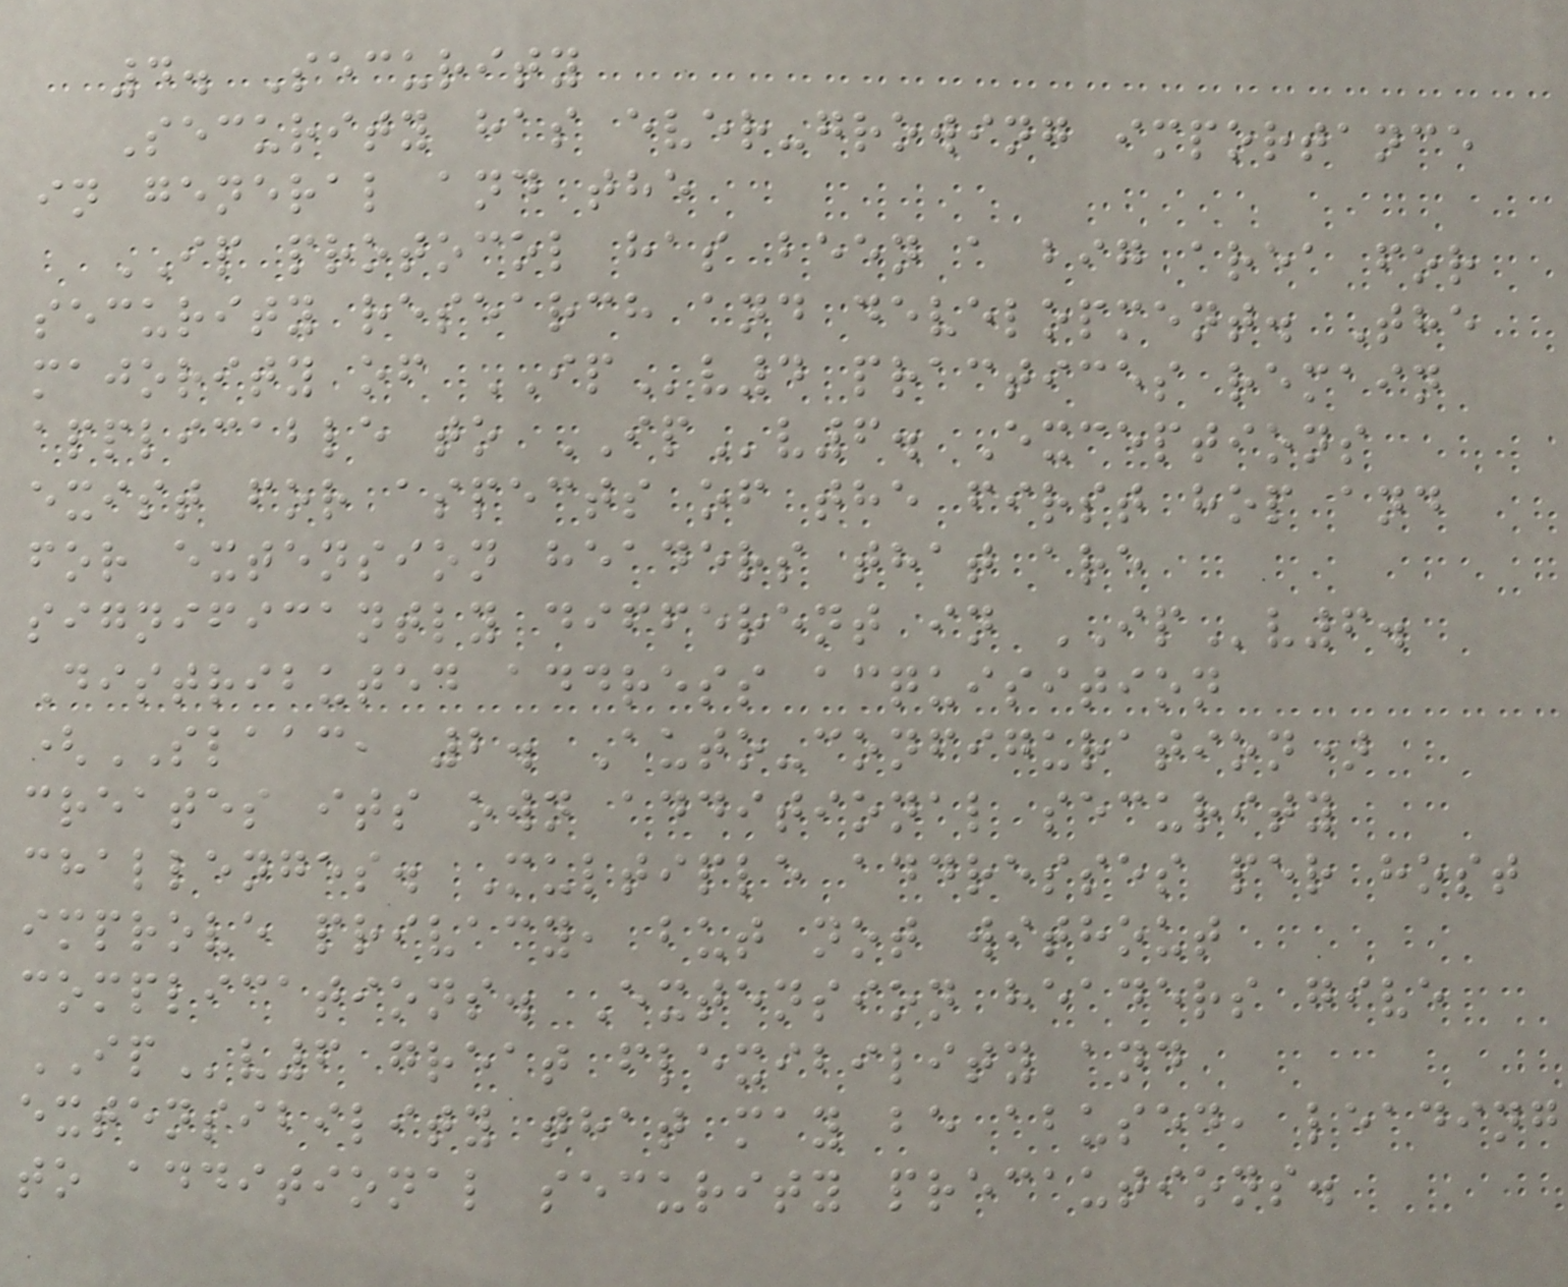4. Security
Security has ever-growing importance
in general and the
IP protocol has been a big area for
security research and development. The
majority of IPv4 practices remain
applicable to IPv6. Exceptions
exist for aspects of the first hop and
for extension headers that are
significantly different in IPv6.
Distributed address acquisition
(SLAAC, 2. Auto-configuration)
creates its own additional security
challenges. Multiple addresses per host
improve privacy, but not without
complications. Extension headers give
IPv6 great flexibility and
extensibility that may be abused, leading
to additional security precautions.
